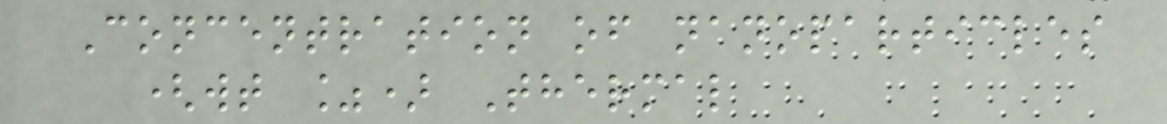Concentration of nanoparticles
(wt %) Thermal
